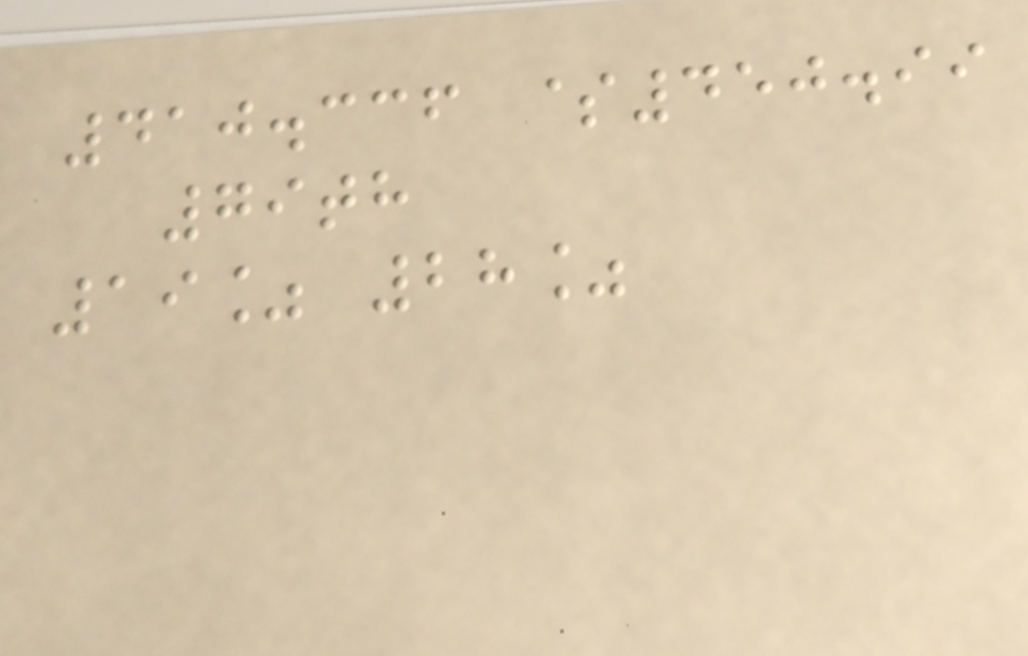410.336 $450.99
79th
19% 28%
